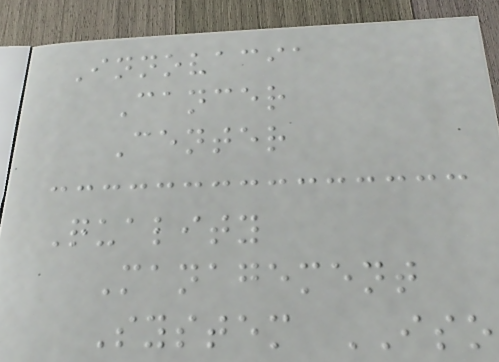Innovacia
Cancer
Center
Quality
Management
System ISO
